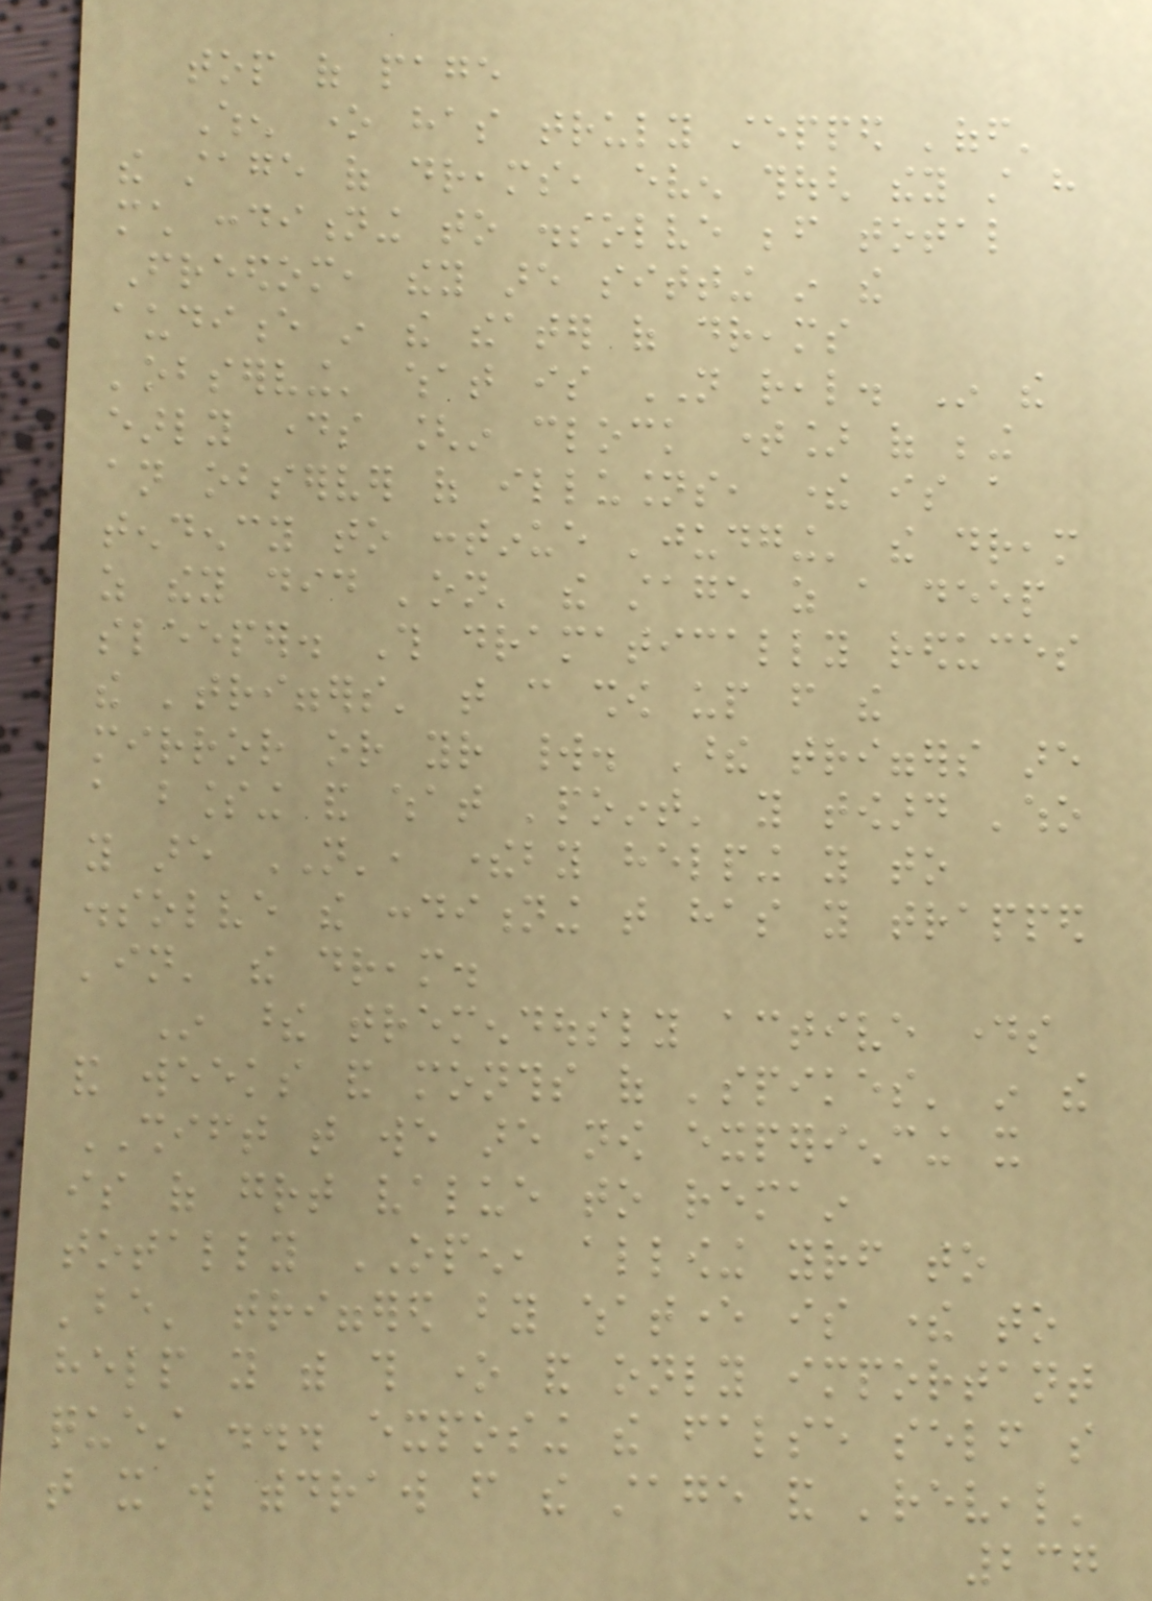top of page
When one has truly stepped 'off'
the stage of dreams, even though they still have
much conditioning to dissolve before total
Freedom, they are sitting in the
audience in the theater of dreams
'observing' what is NOT real. In the
early days [in clock time] of being
an observer of illusions, there is a
tendency to continue 'judging' the dream
as they did 'on' the stage as a deep
sleeper. This dramatically reduces
the 'triggers' that can show up from the
mirror or your world. These triggers are
a blessing and what 'point' you toward 'who
you are NOT', thereby helping you to
dissolve the conditioning that has you trapped
'in' the dream.
In these tremendously active days
and weeks and months of 'spikes' in the
SHIFT that we are now experiencing it
is of great value to remain
totally OPEN, allowing yourself to
'be' triggered by whatever is there to
help you with this one and only important
quest ... exposing the false self so
that it will withdraw from the stage and 'reveal'
237
